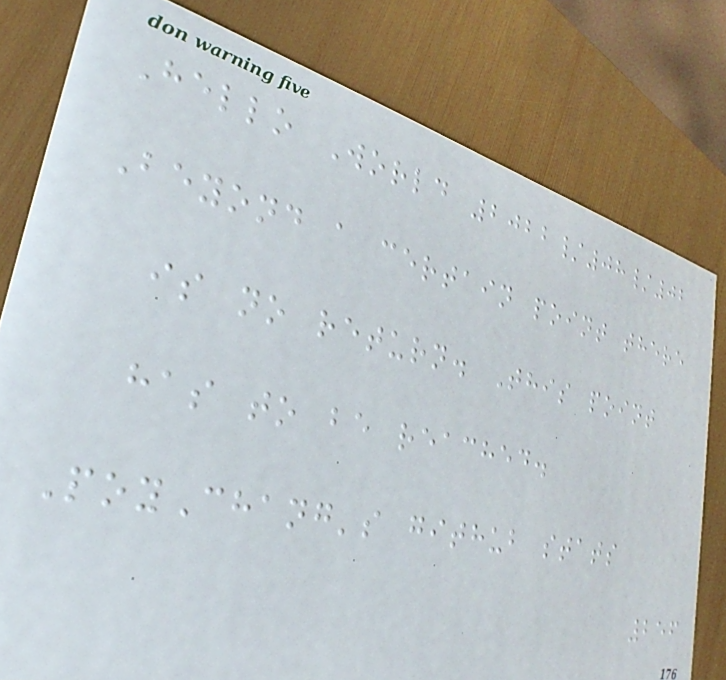Hello World 2022/08/02
Beyond a certain point there
is no return. This point
has to be reached.
PoyChang's github stats
256
